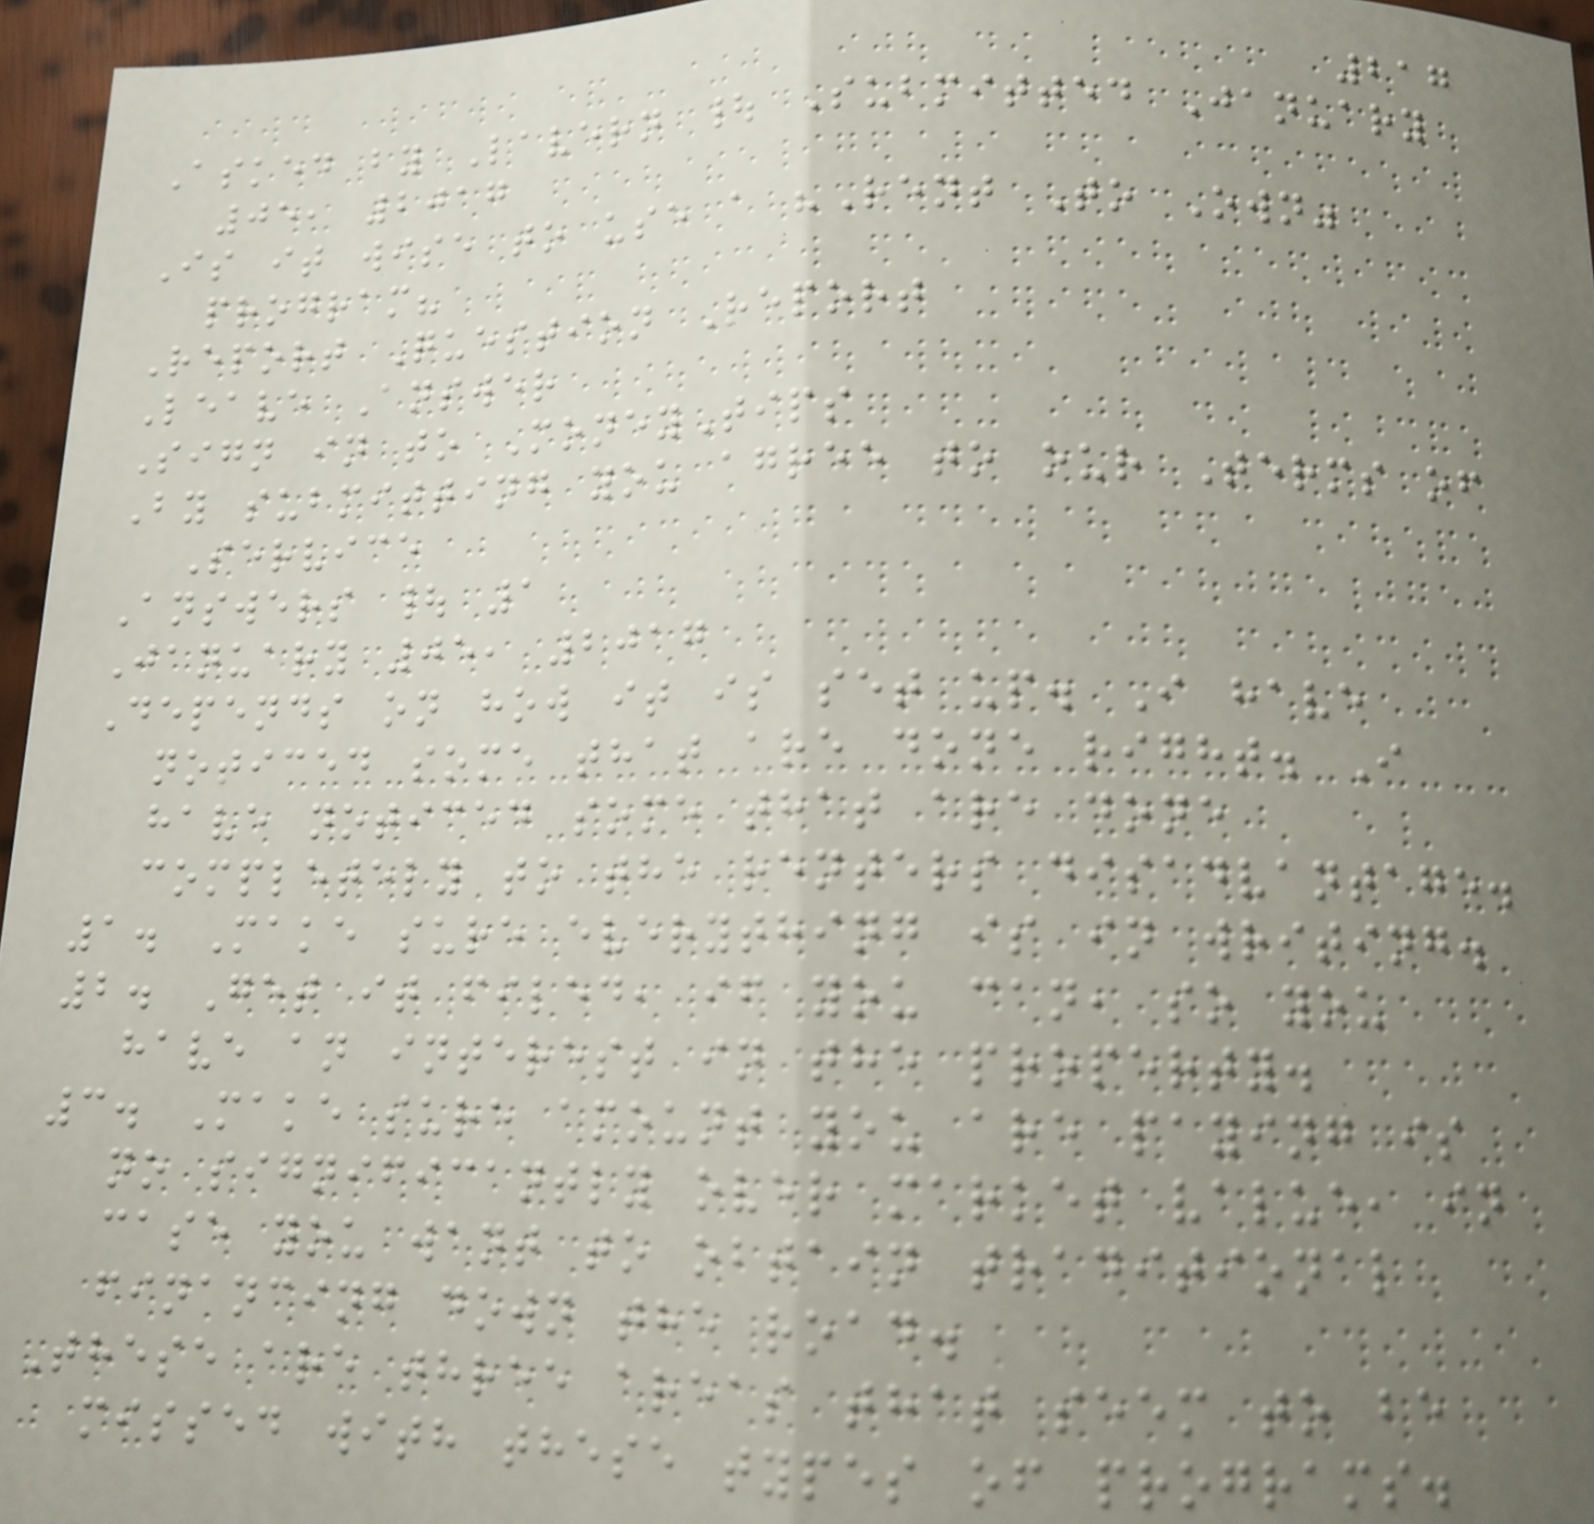217
Asked by Lavern | Submitted January
05, 2017
Is it wise to use a "Rent To Own"
program?
Report Question Report
Leave Answer
Sign in to MoneyTips
By submitting you agree to our Terms of
Service
Answers | 1
January 05, 2017
Depends on how it is set up. I have
noticed some that are done right. I
have noticed some that are done
completely to the renters disadvantage.
1. Make sure everything is in writing.
2. Get it filed, if you can, so you
have an interest in the property.
3. Make sure amount you are paying is
no significantly over market value, in
case you want to obtain traditional
financing down the road.
These are three areas that seem to be
missed with these types of programs.
